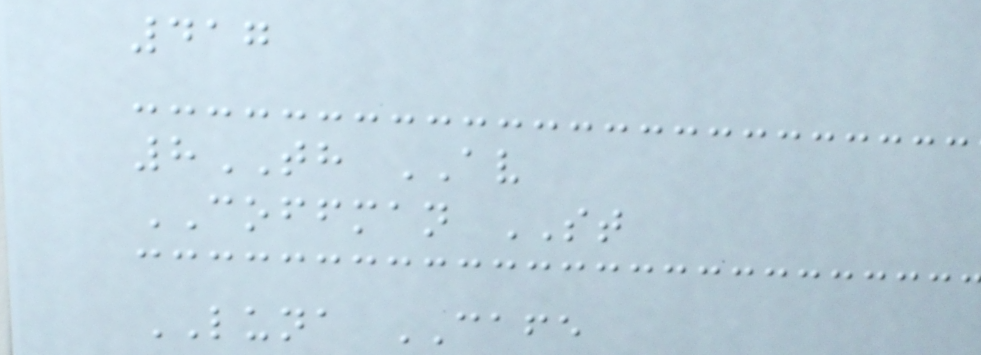417
8TH AV
COFFMAN ST
LUNA CAFE
